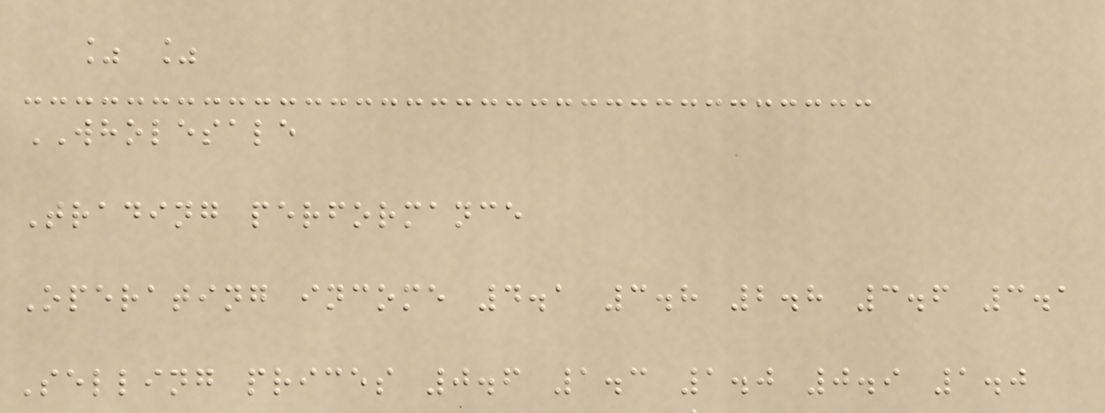% %
WHOLESALE
Trading performance
Operating income 4.1 3.8 2.8 3.6 3.1
Selling prices 0.6 1.3 1.0 0.9 1.0
